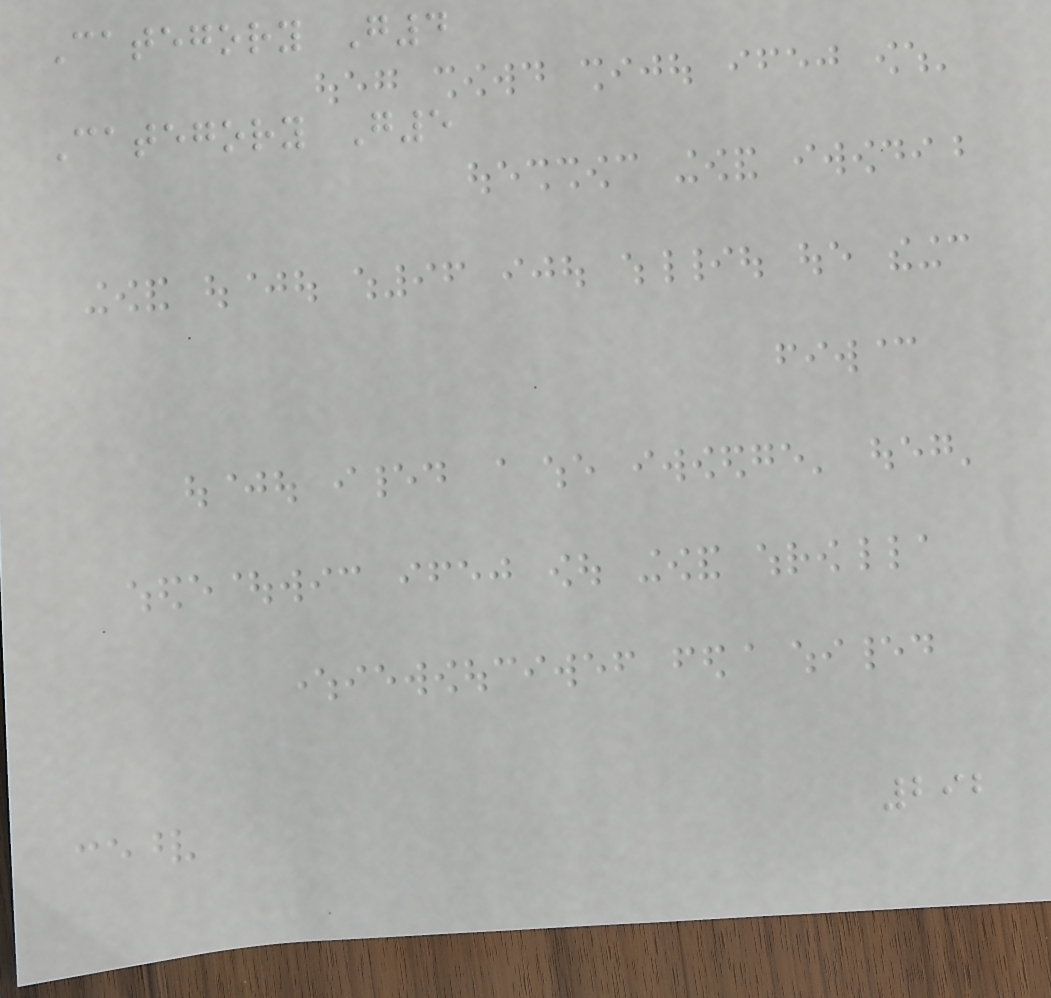Category G4
Category G5
292
